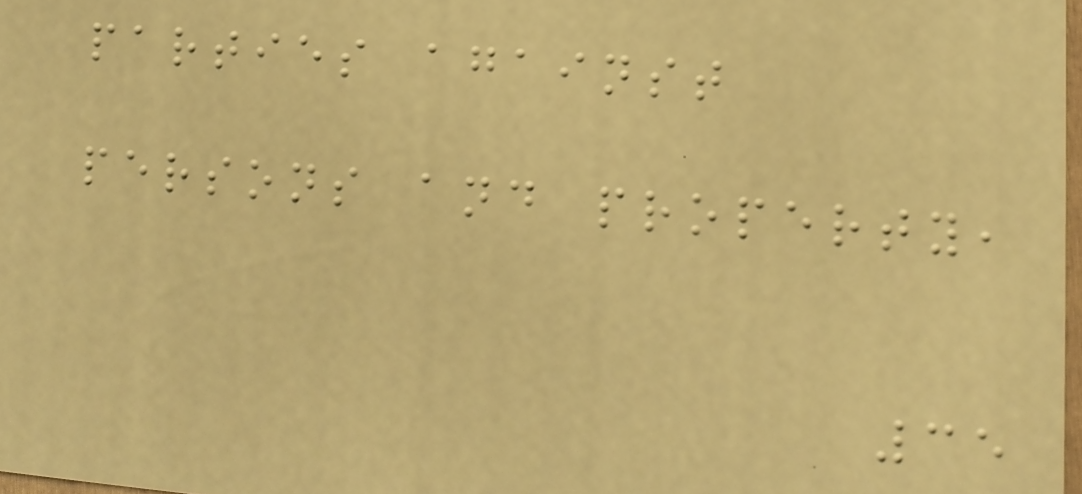parties against
persons and property,
35
